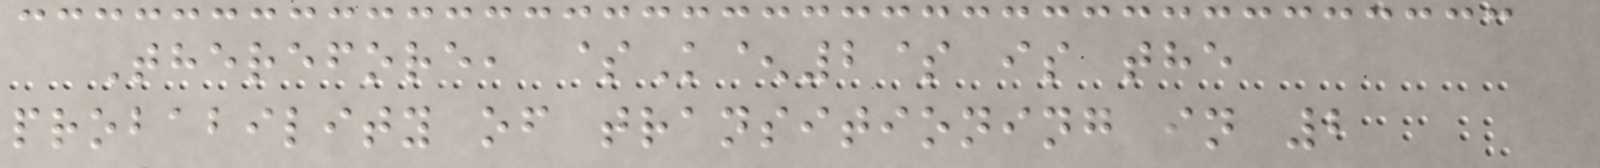Therefore, $K^2$ is the
probability of transitioning in 2
